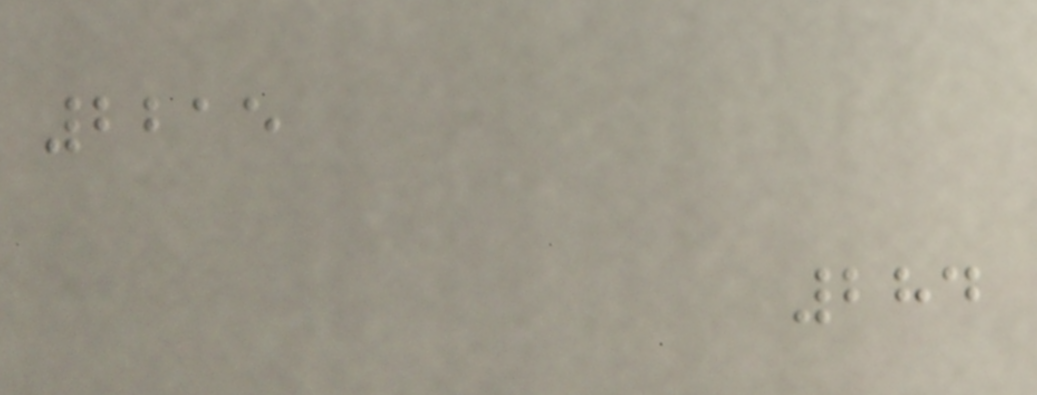2215
284
